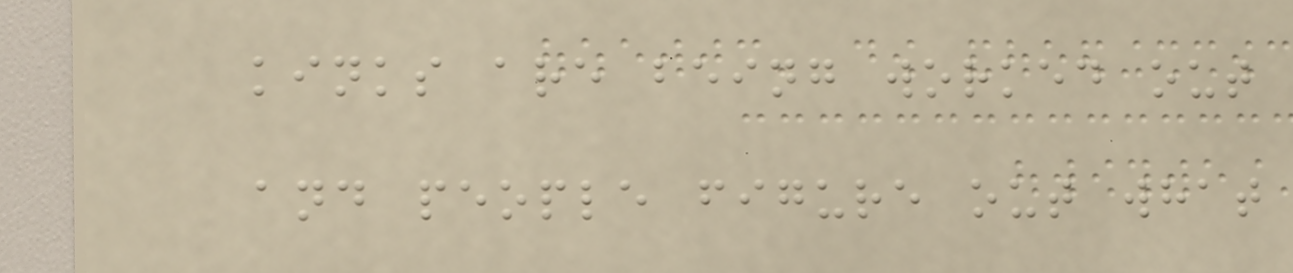kinks are being worked out
and people figure out what
